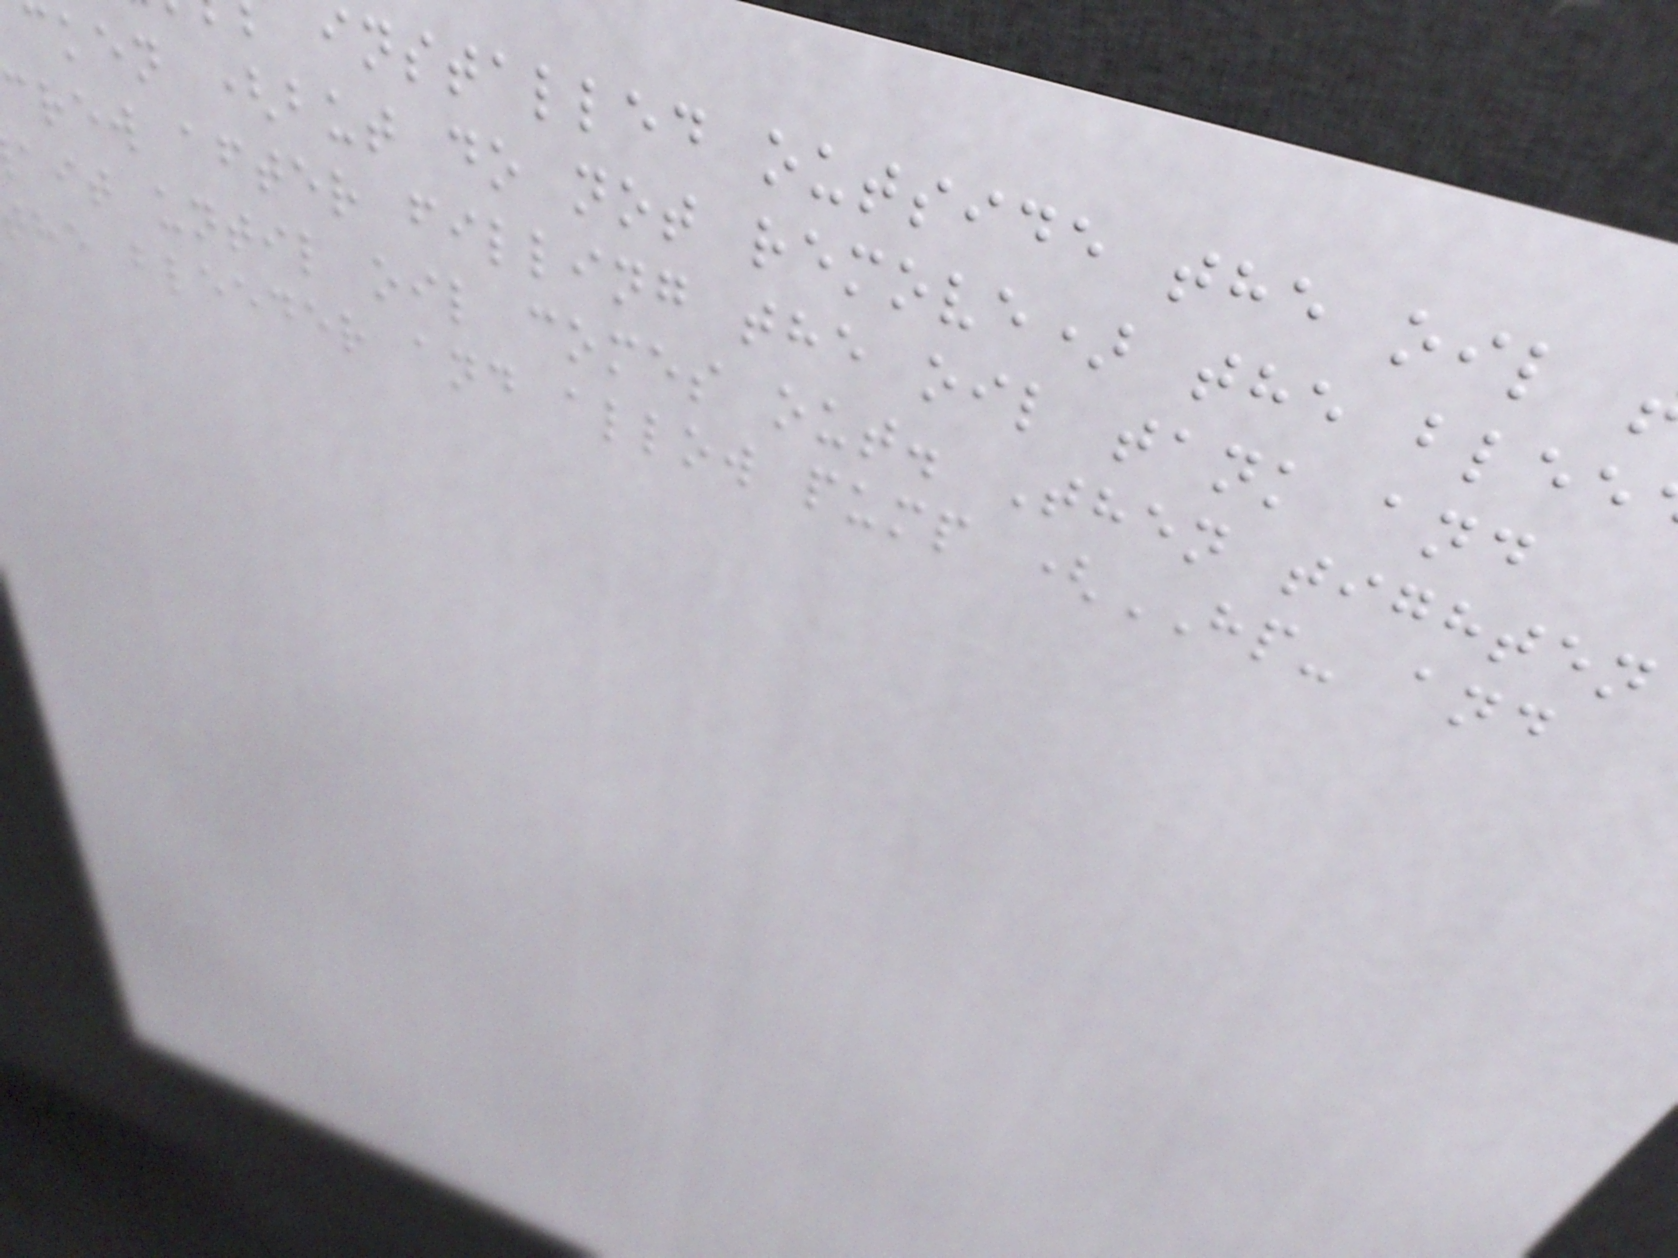installed outside the oil
cken (but do not remove) the blee
crew after filling the oil tank and
ait until oil comes out. Then tighten
he bleeder and allow pump (HP- and
